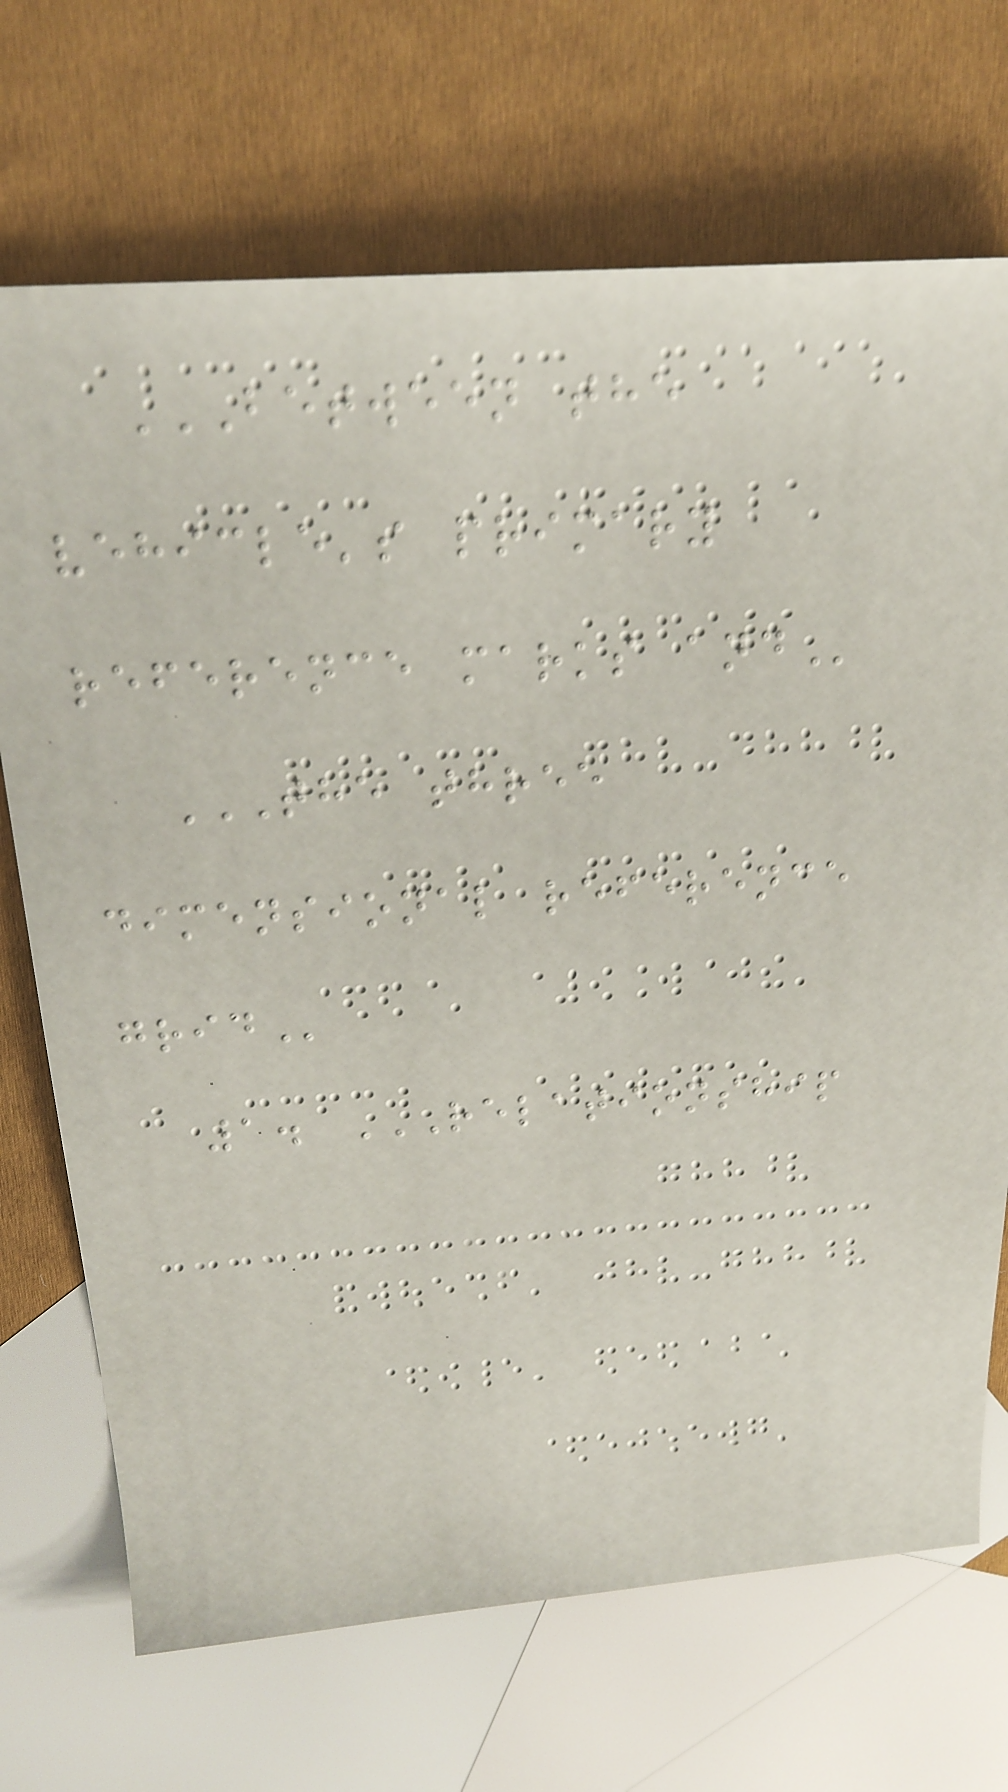BETWEEN THE
VEHICLE'S PRIMARY
REFERENCE MARKS AND
THE THREE
DIMENSIONAL REFERENCE
GRID
1. RELATIONSHIP
